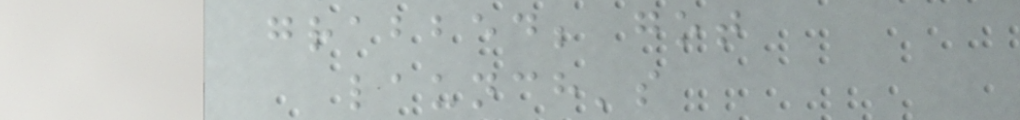grabbed; got
launch's
